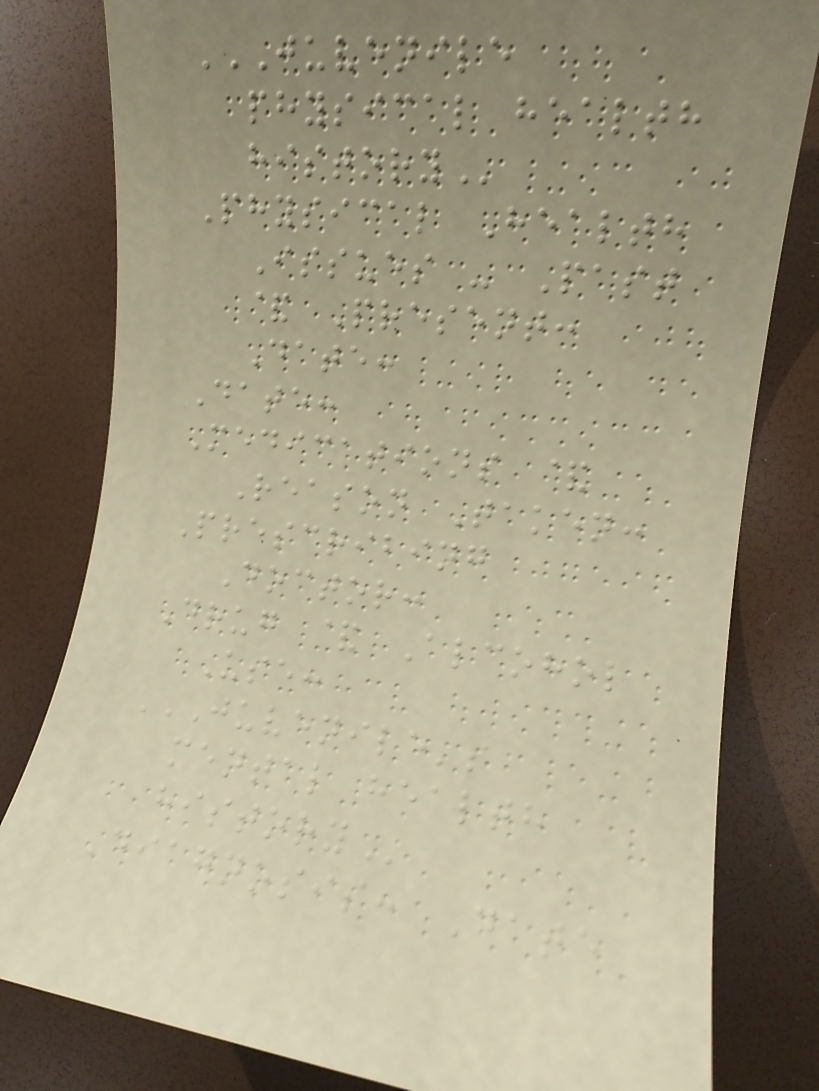JUVENILE
PHYSICAL HEALTH
HISTORY
Physical Health
Issues - Past
& Present:
Date:
Date:
Medications &
Reason Taken:
Prescribing
Doctor:
Drug & Alcohol
Use:
JUVENILE'S
MENTAL HEALTH
HISTORY
Diagnosis: Date
